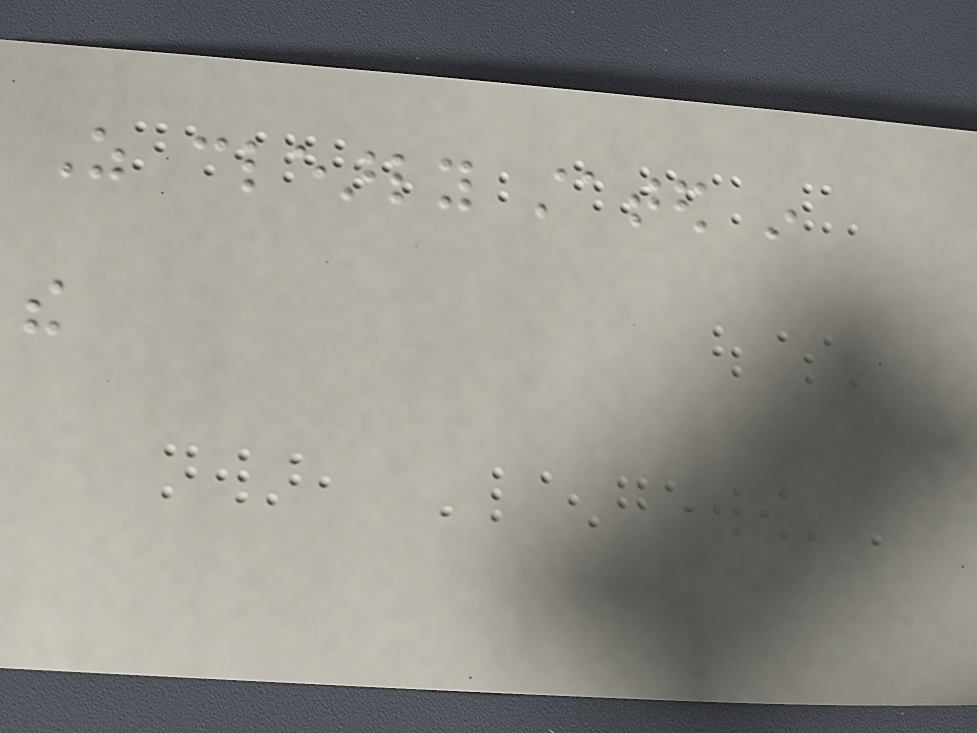As clearly stated in
the
